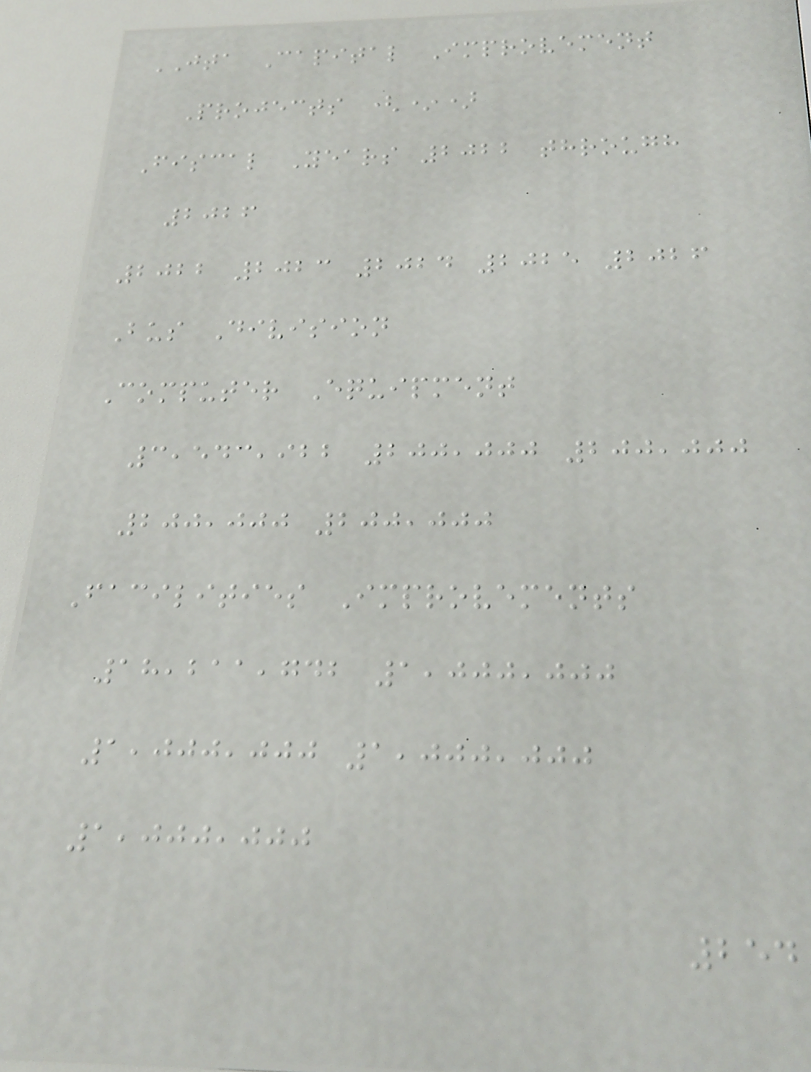JTA Capital Improvement
Projects (*)
Fiscal Years 2022 through
2026
2022 2023 2024 2025 2026
Bus Division
Computer Equipment
3,543,922 200,000 200,000
200,000 200,000
Facilities Improvements
18,211,742 1,000,000
1,000,000 1,000,000
1,000,000
254
